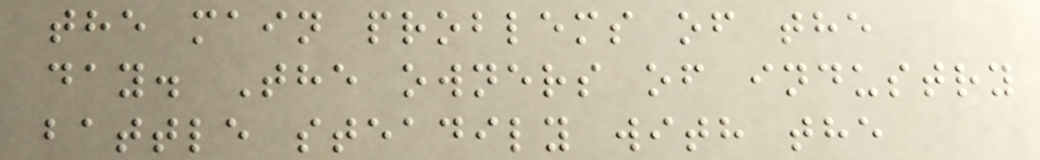the main problems of the
day. The owners of industry
battle steadily with the
